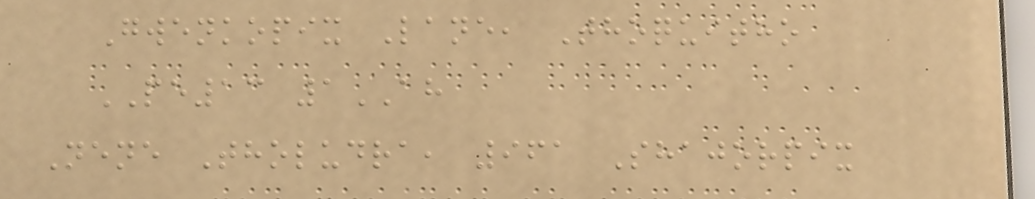Gwenkopix Lane, Thoquitho
PE13 1AH
Nene Tholudra, 961 Shajorpix
